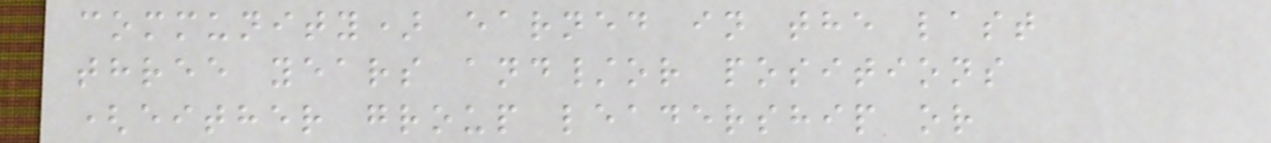community) earned in the last
three years and/or positions
(either group leadership or
